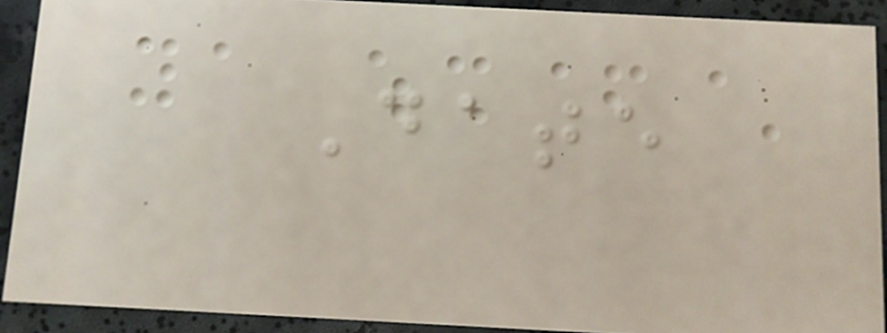Date
